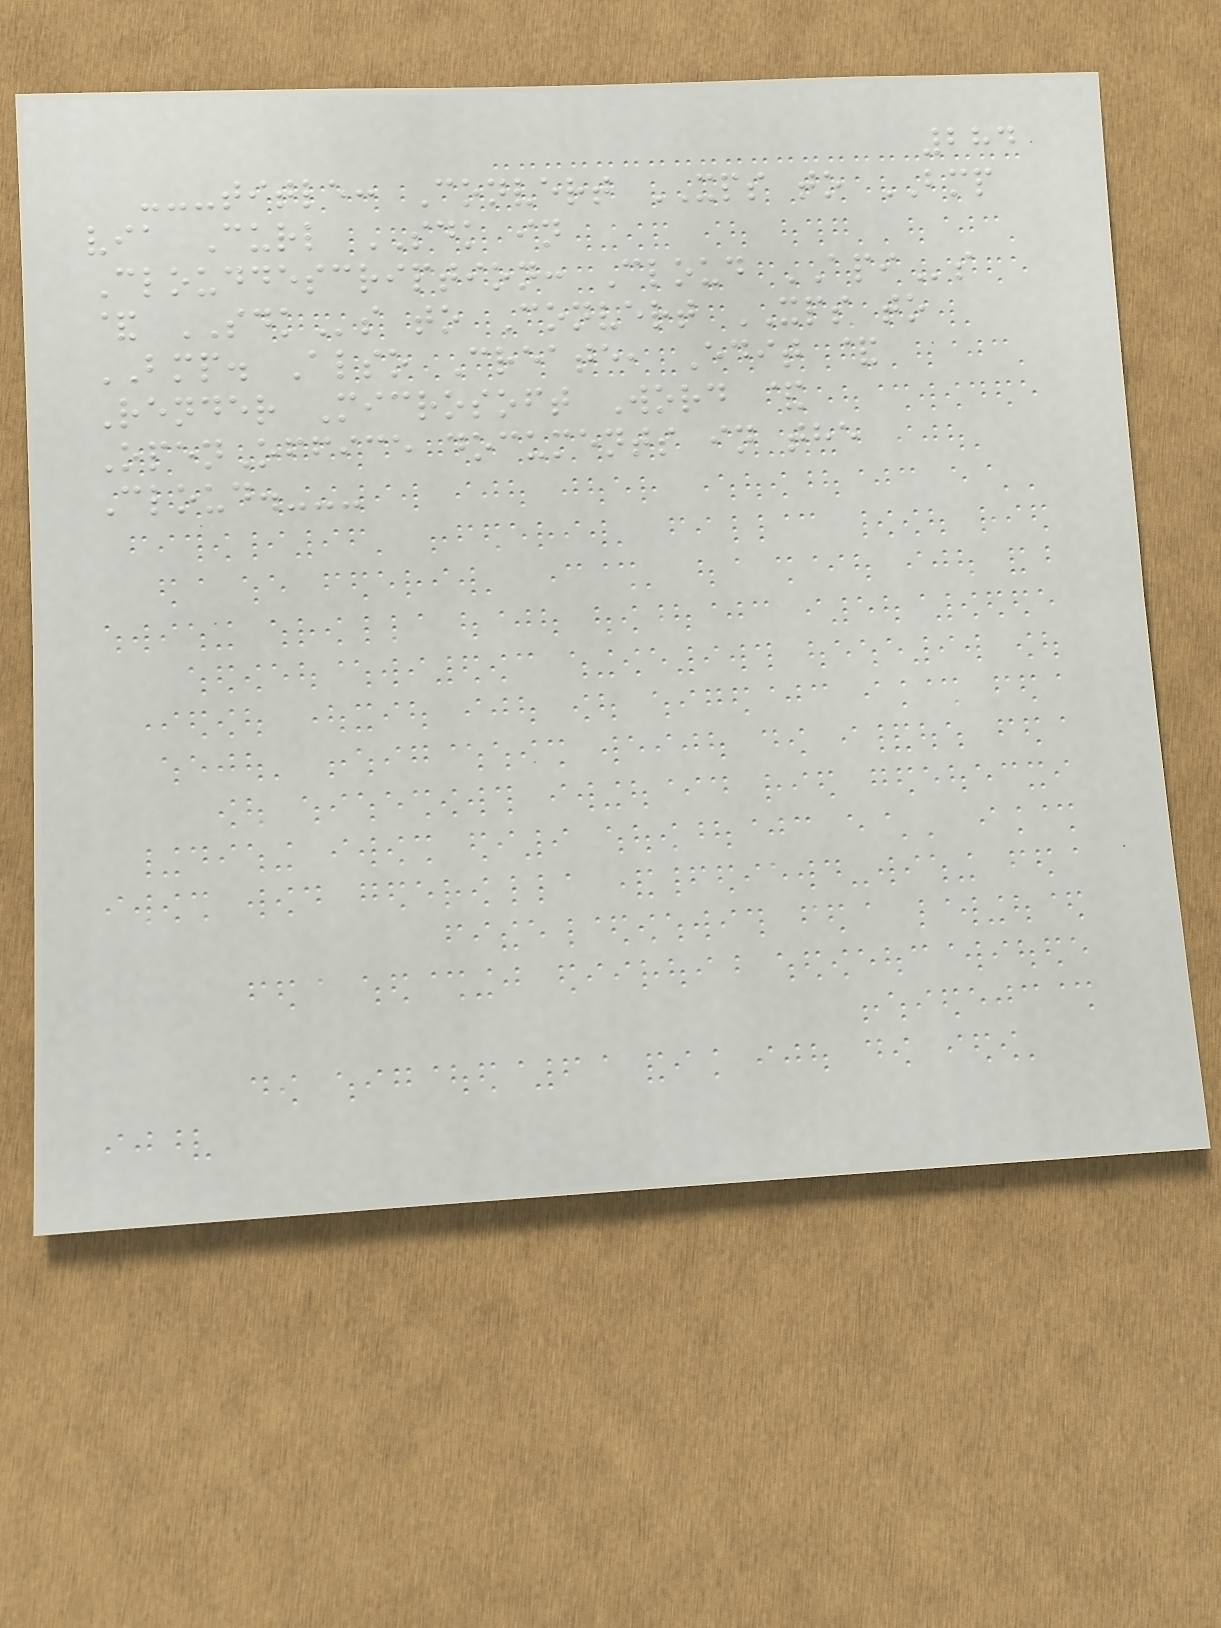284
---title: Convert XPS to BMP
via Curl SDK in
Clouddescription: Cloud APIs
& SDKs to Convert XPS to
BMP. Also Create, Edit &
Render Microsoft Word &
OpenOffice documents in the
Cloud.---
